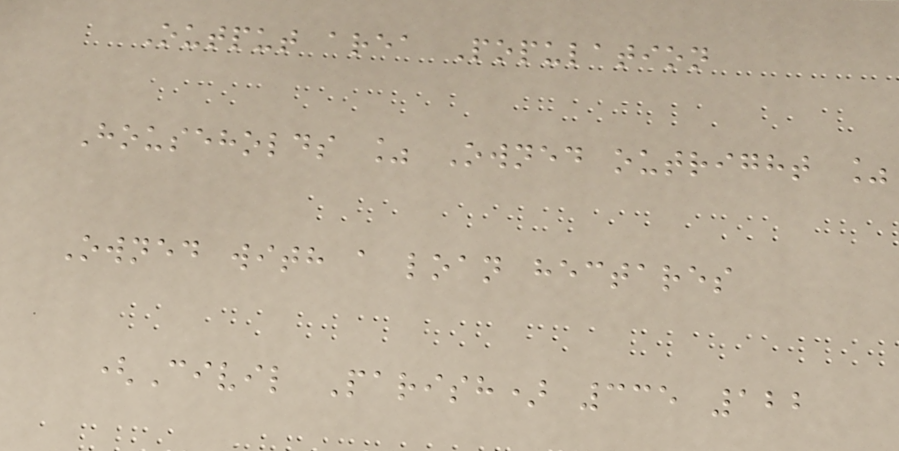Output area Population
Households % Owned outright %
Owned with a loan hectares
(Civil Parish) 335 122
